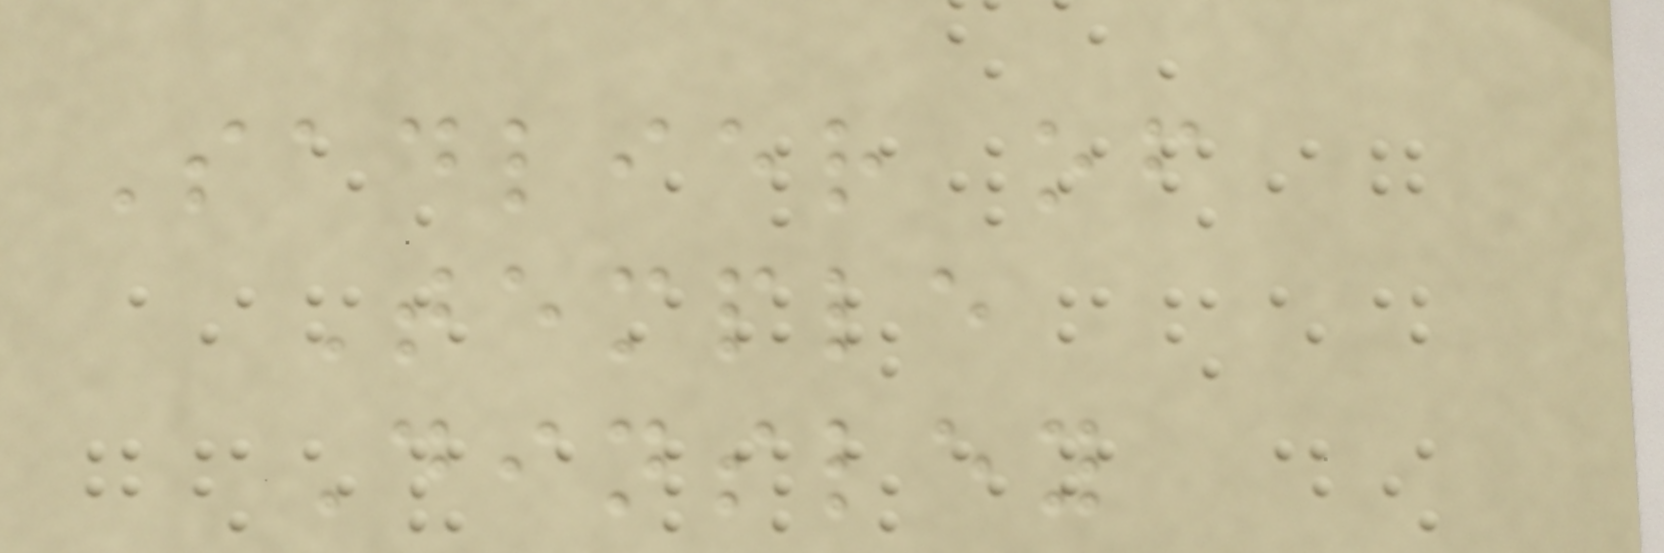Sadlier of
Temple
Dinsley
